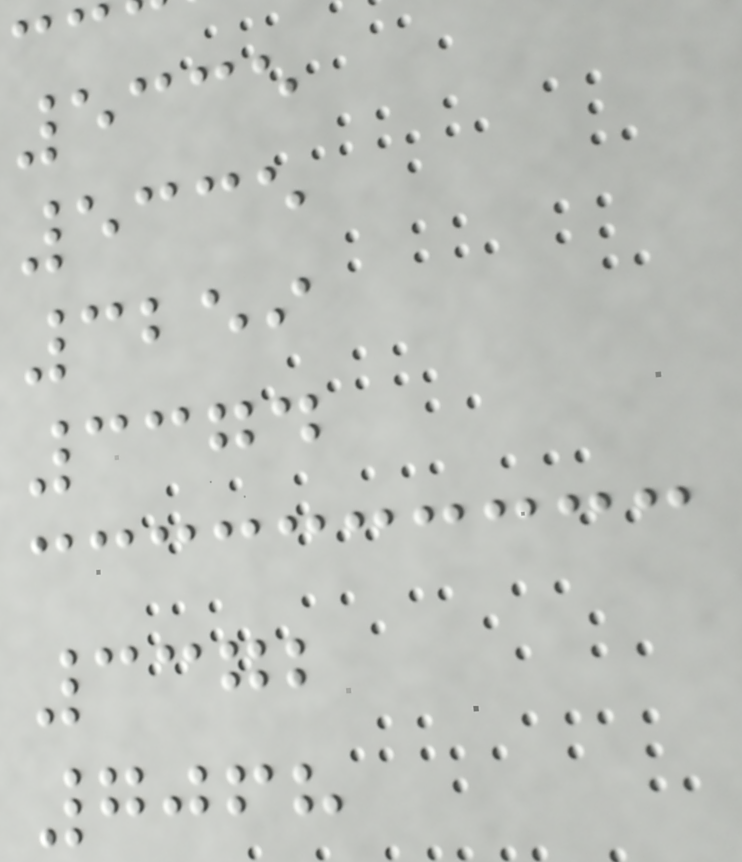5335
5335
3259
3374
3372
7068
